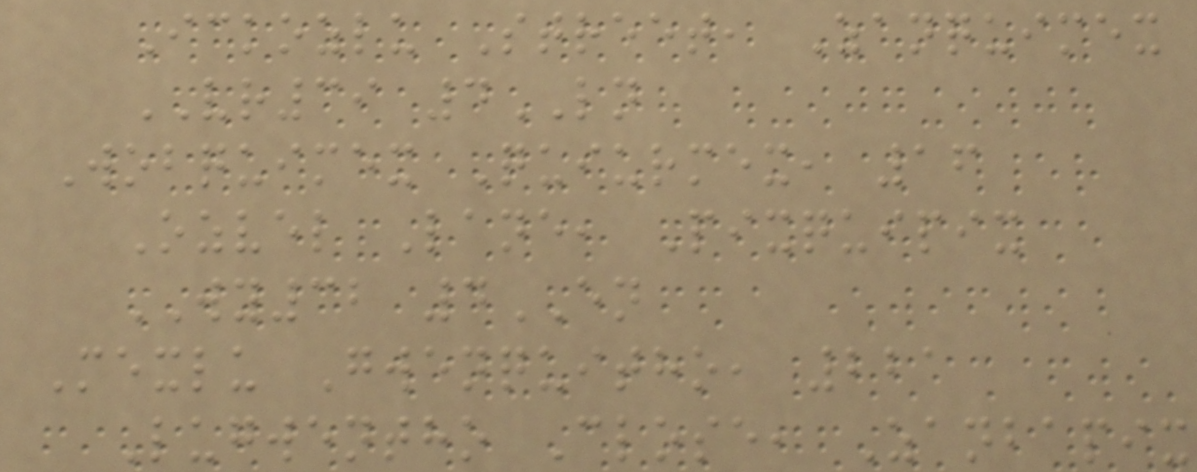Ickozlu Street, Zanquimex
VR39 4LN
Wobquimex Quiurmex, 16
Ozvel Lane, Pixquipix
WY32 4EN
Mexlu Gwenquitho, 221
Lugwentho Close, Zanbapix
